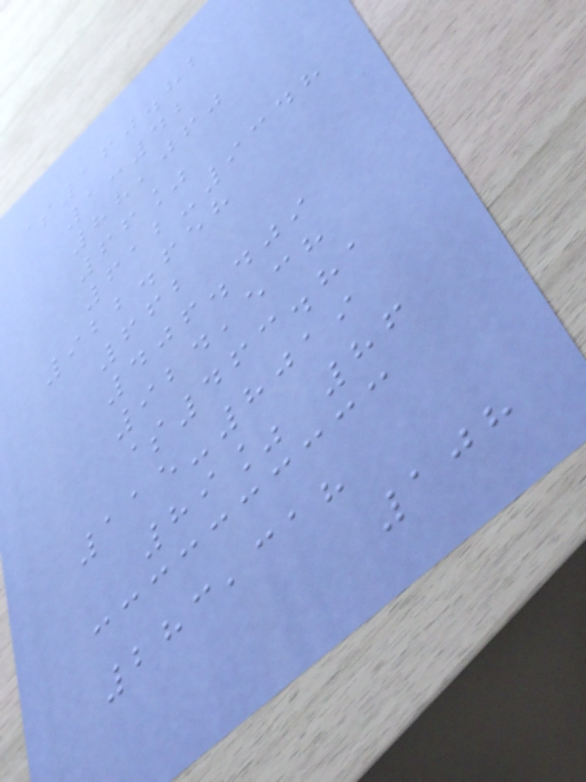$160.82
1:42
88,060
66%
612-9348
922.658
662
406.409
924,538
$463.81
115-8019
89% 86
283,318
108
